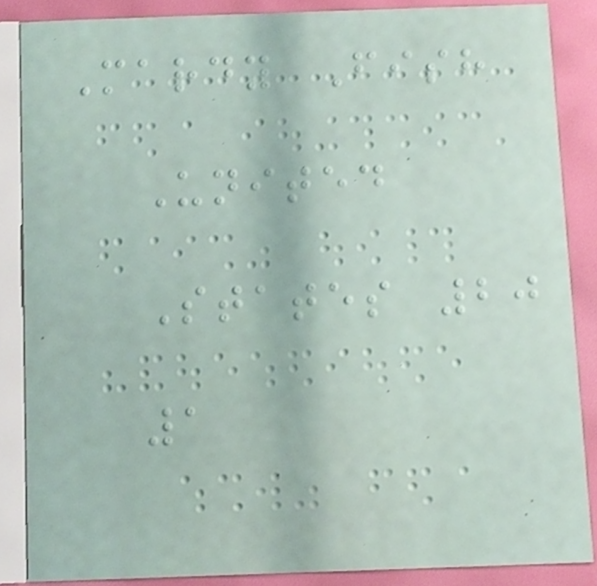Mardy Fish
United
States 20
1
